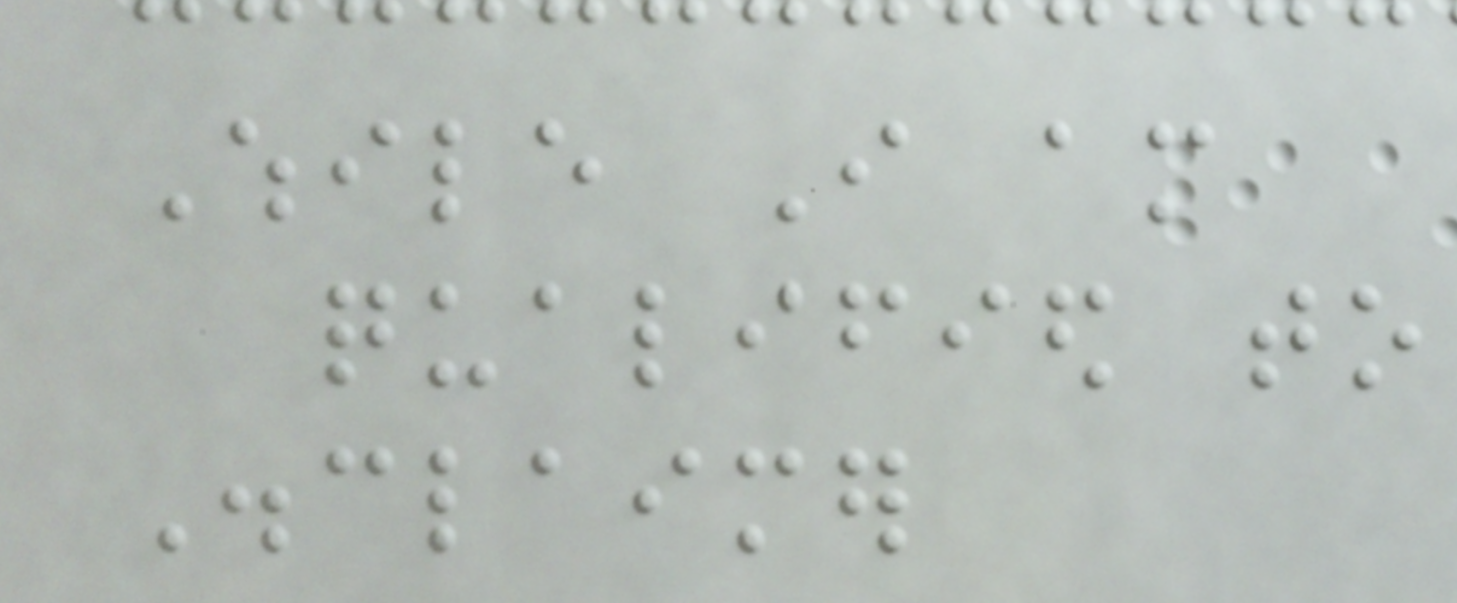While I am
qualified to
Disclaimer
